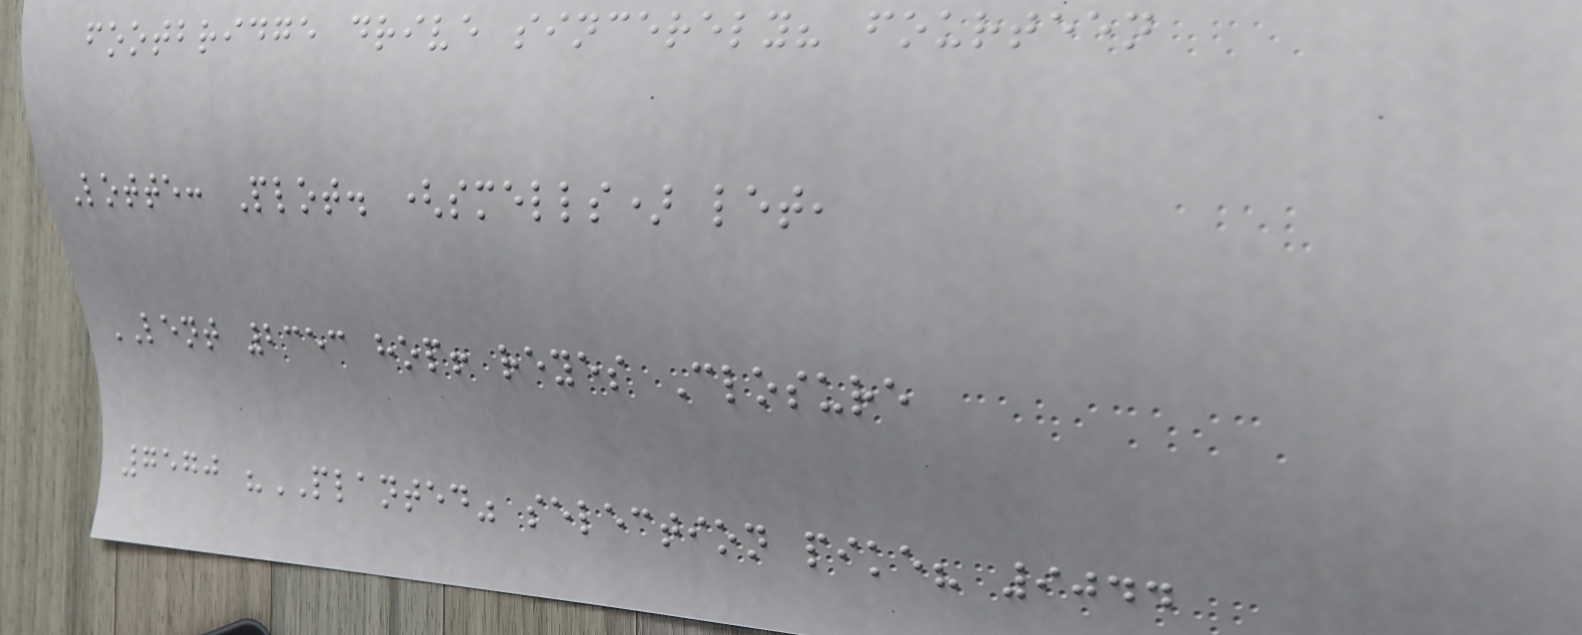footbridge drive sincerely? fourteen
Lotte: Plot. (smells) let,
LENT 2353 hop! reyes Closure
7570 "PLANTED" selection pike? 9044
